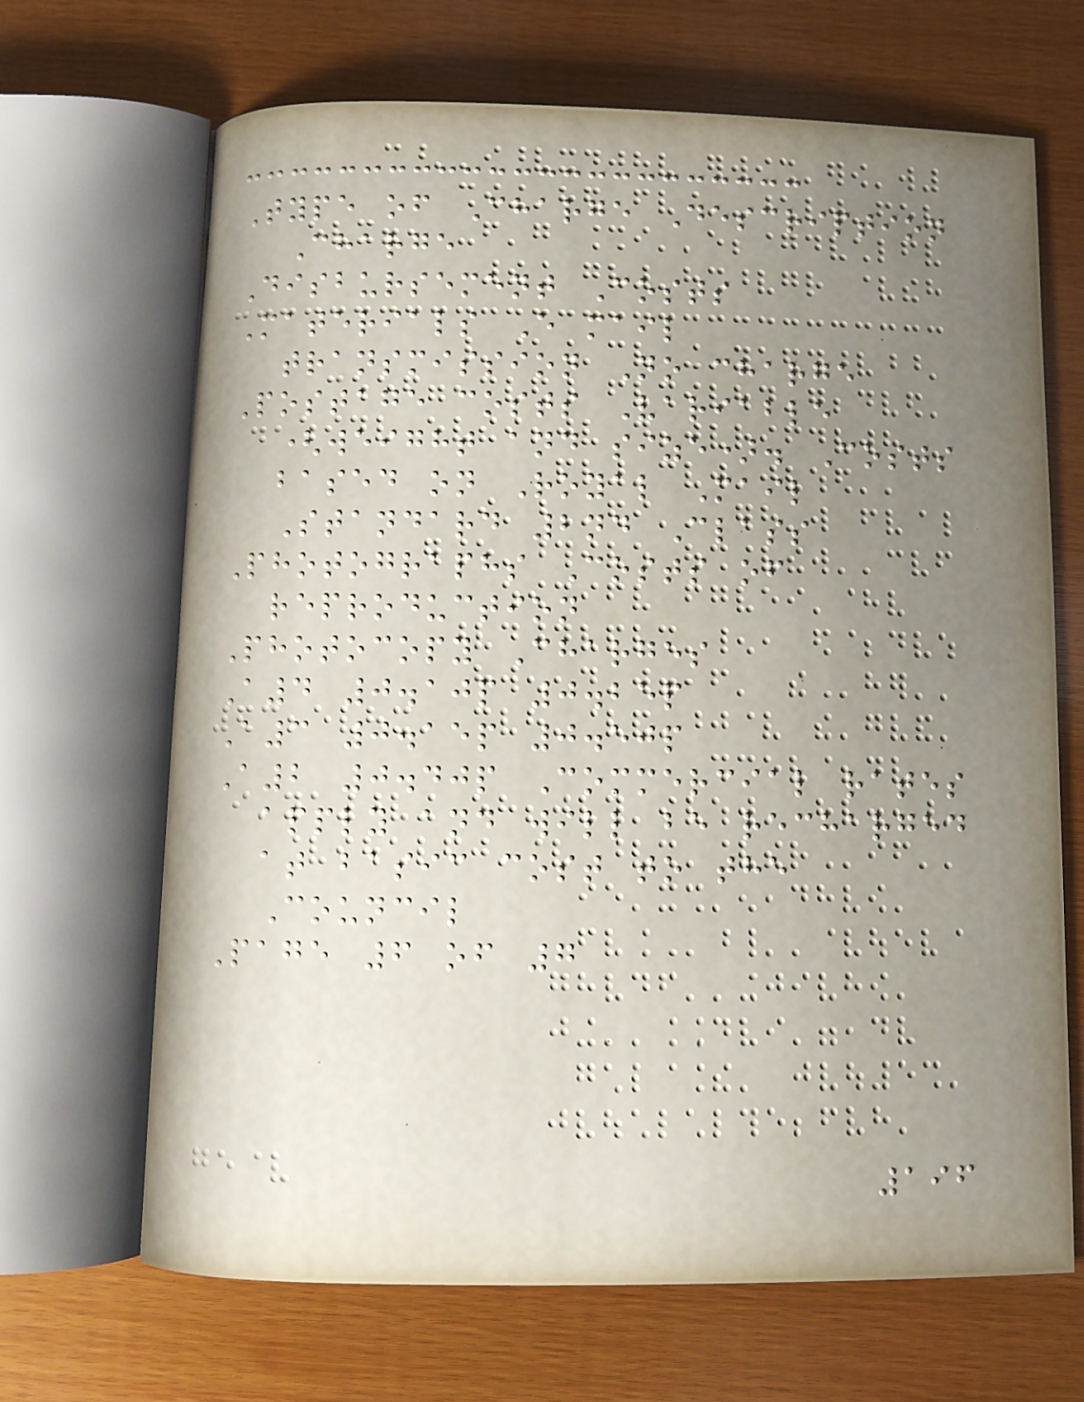Type of Charge Description
Charge
Disbursement Costs
Materials E mail
transmission No charge
Postage costs Variable
(weight and size). Costs
based on Royal Mail
Standard 2nd Class
Photographs Costs of
reproduction
Photocopy Charges
A4 0.10p 0.25p
A3 0.15p 0.50p
A2 0.40p Commercial rates
apply and will be recharged
at basic cost to the
Council
Page 6 of 7
196
